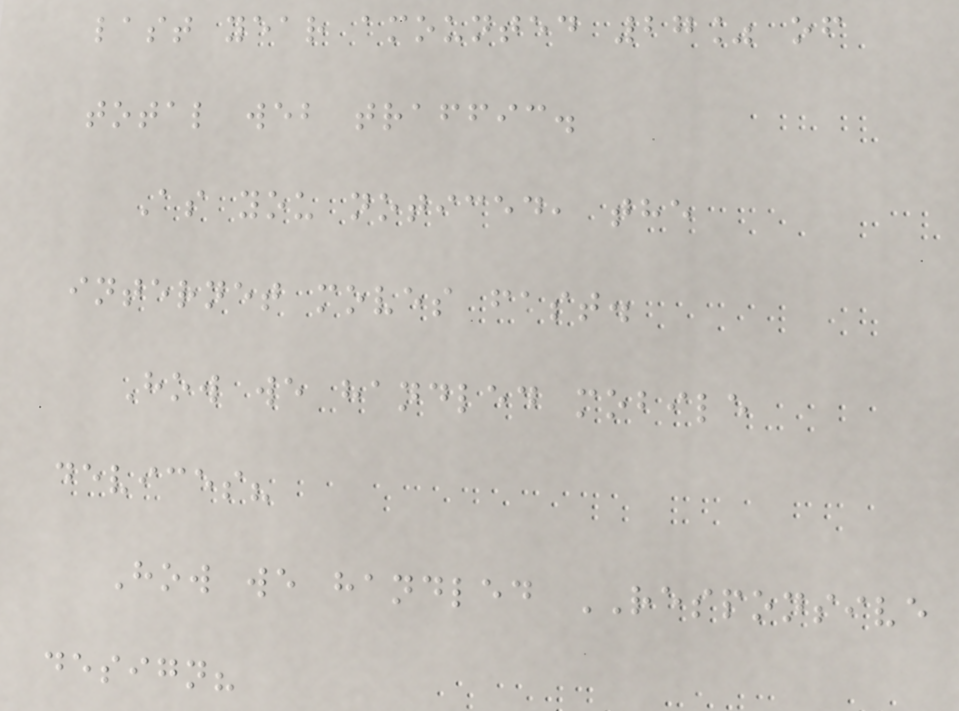last year amounted 27% of
total web traffic.
As you noticed, the
internet moves fast.
How we handled mobile
devices?
How we handled RESPONSIVE
design?
